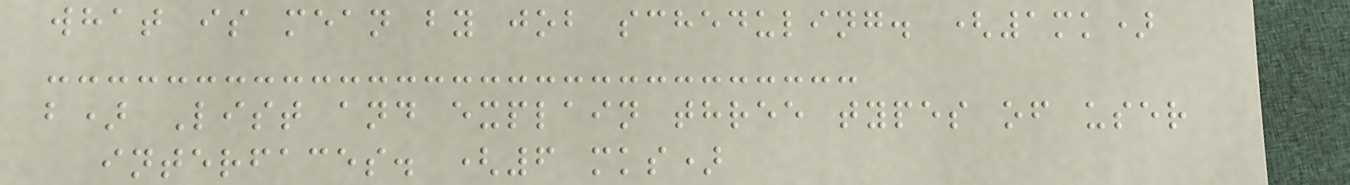what is mean by job scheduling. (1mk)
b) List and explain three types of user
interfaces. (6 mks)
